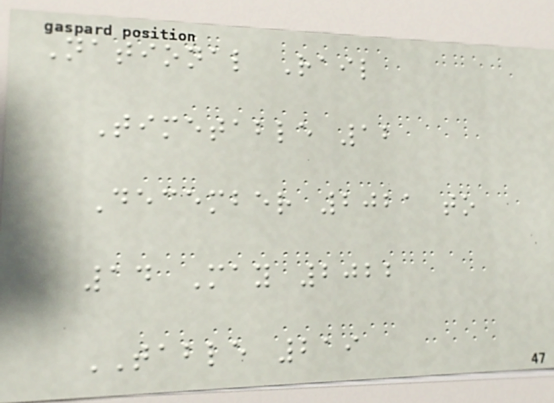National Rail
Timetable 12
December 2021 to
14 May 2022
TABLE 219
